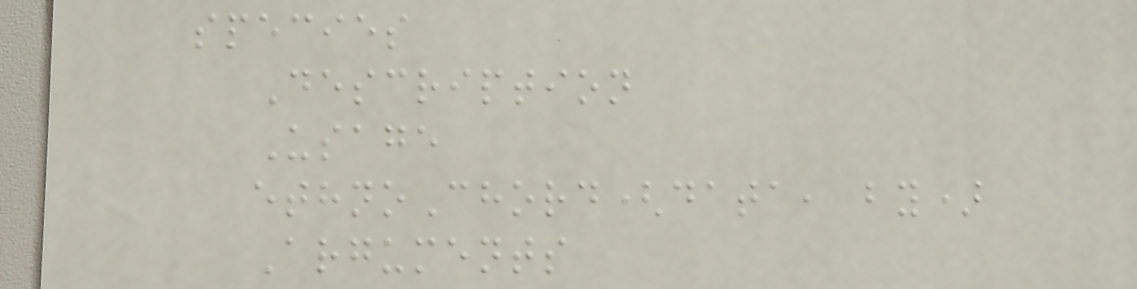species
Description
Usage
ethnoChord(data, by)
Arguments
